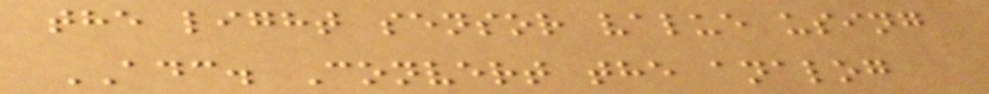the light sensor value using
ADC. Convert the analog
